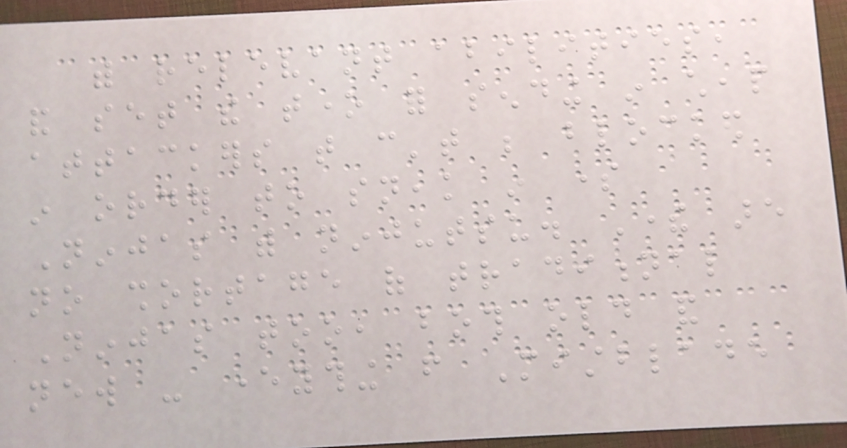with relevant abilities,
and set the tone for sending in cheap
attackers that can't be blocked
in order to sneak in some
Ninjas with ninjutsu. There are
no shortage of traditional
Ninjas too, both old and
new - everything from Mistblade
